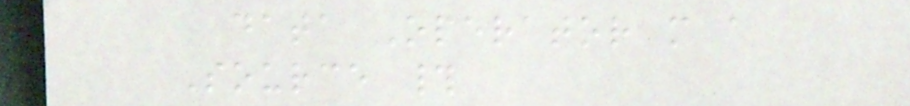data Operator m a
Source #
